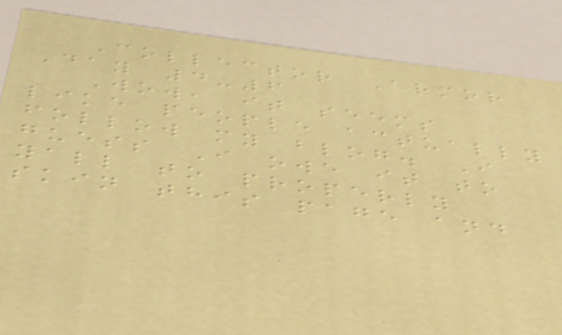Collector Armor
Day 4-6
Wow, it seems
like people actually
follow my blog. I
guess I owe it to
yall to properly
skin this page and
